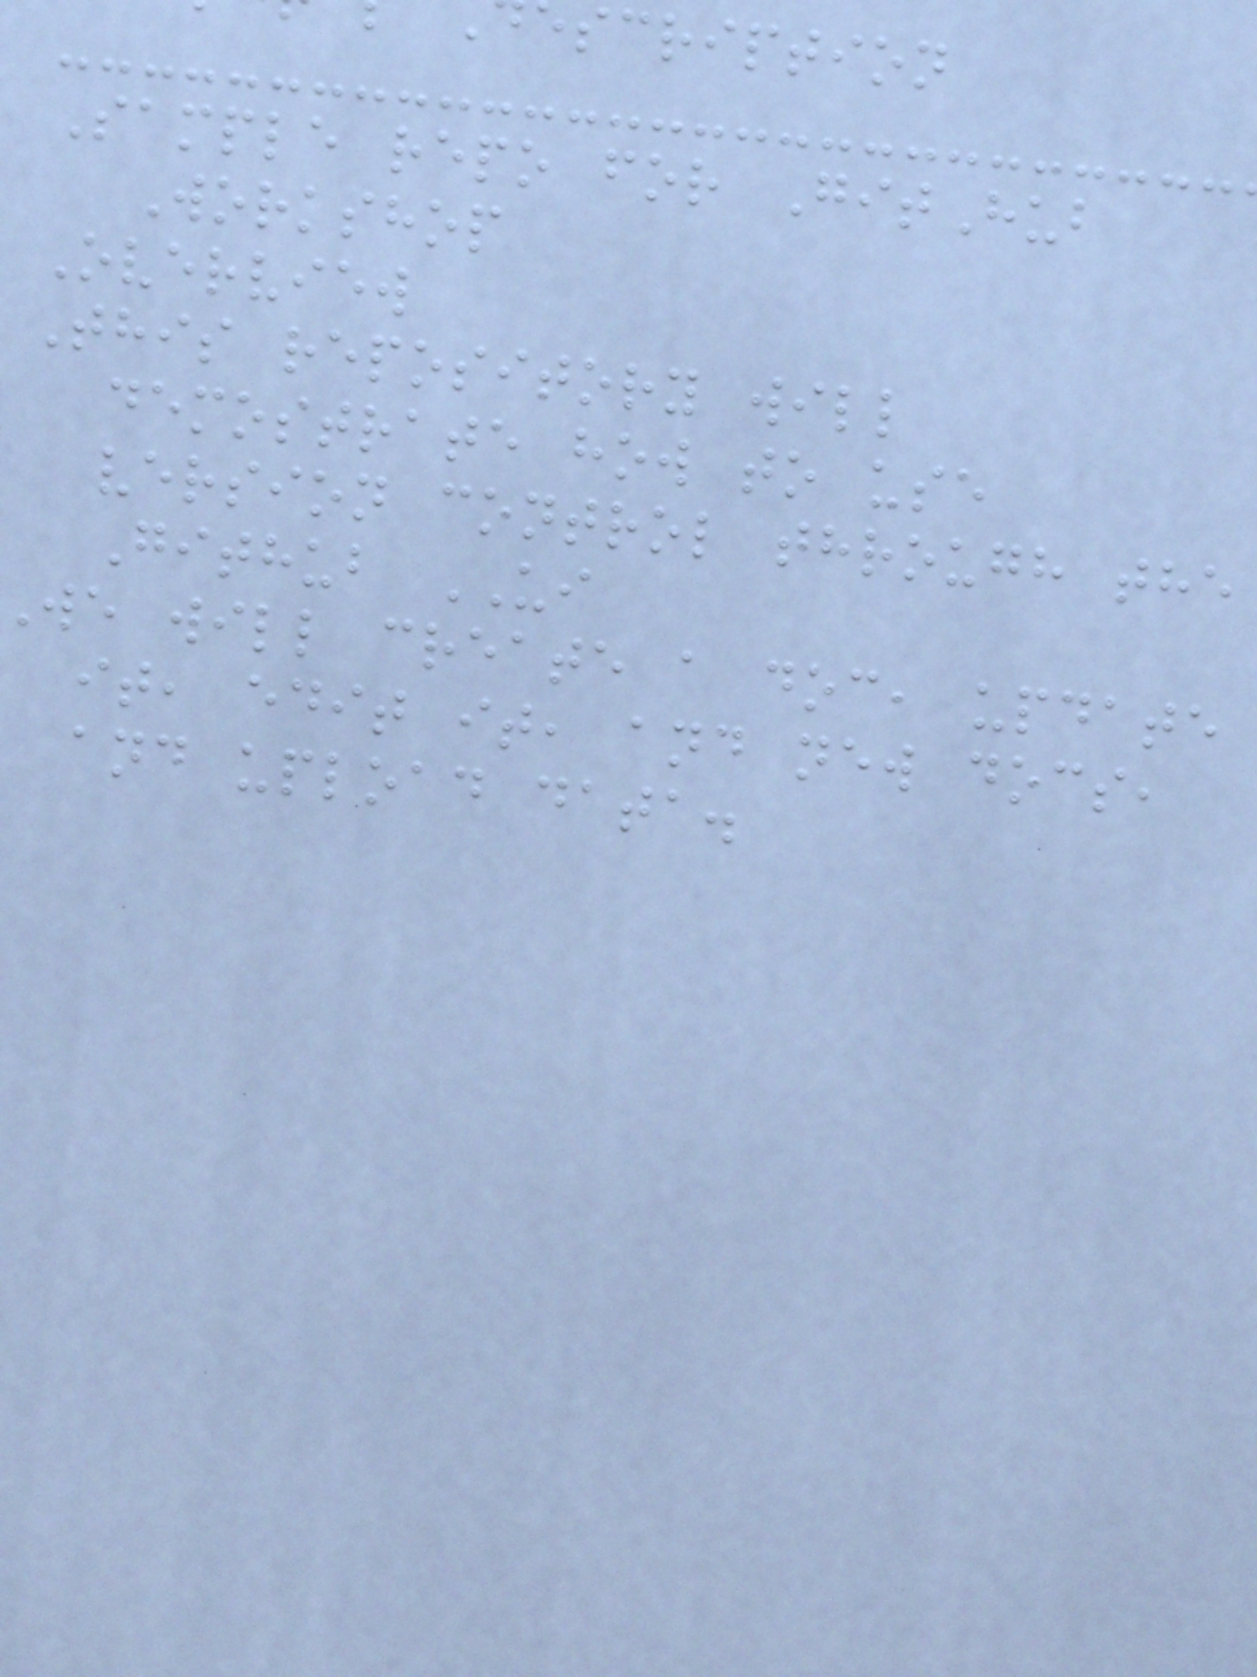scription
Sample repo for GitHub
Workshop
Overview
This repository will
demostrate how to use
version control through the
Github UI
we will create a doc, update
it, edit it, and new docs,
and upload data.
